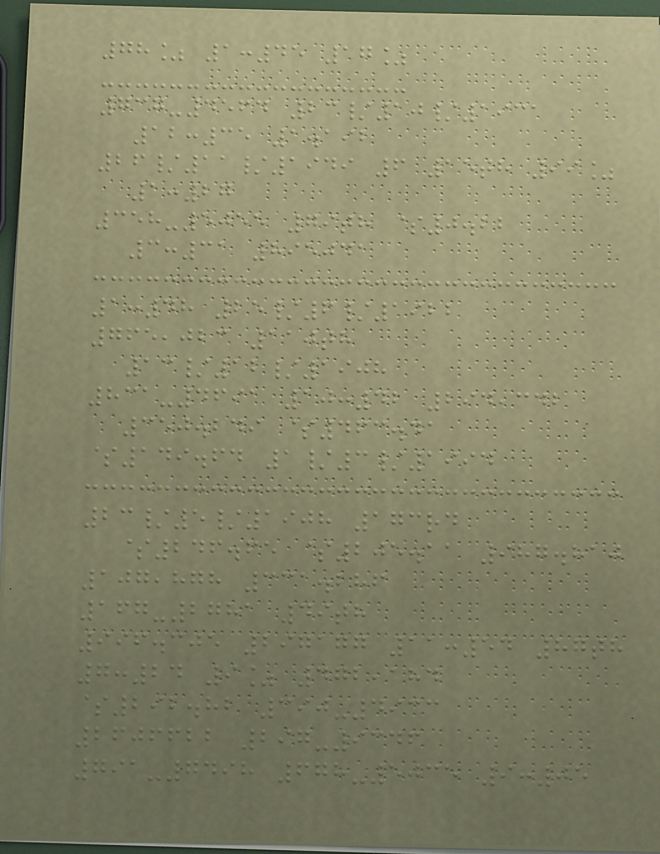78% 1:45 17%
737-4564 23/10/1931
12:35 1.192
26/11/1949 6 15th 99%
1:27
358-5055 79th $0.22
3:31 895041
1:48 25/6/1922
765,023 110th
13/12/1908
831-4691 10:42 294,342
350.249 $463.41
$149.64 1/3/1994
23/5/1908 173rd
$246.65 $205.11 987.810
107,878 331.286
167-2781 49th
996.305 297177 11:54 87th
7:24 9% 472,184
$292.82 390-4933
2606622 297-9346
791-7498 678-5035 9:05
